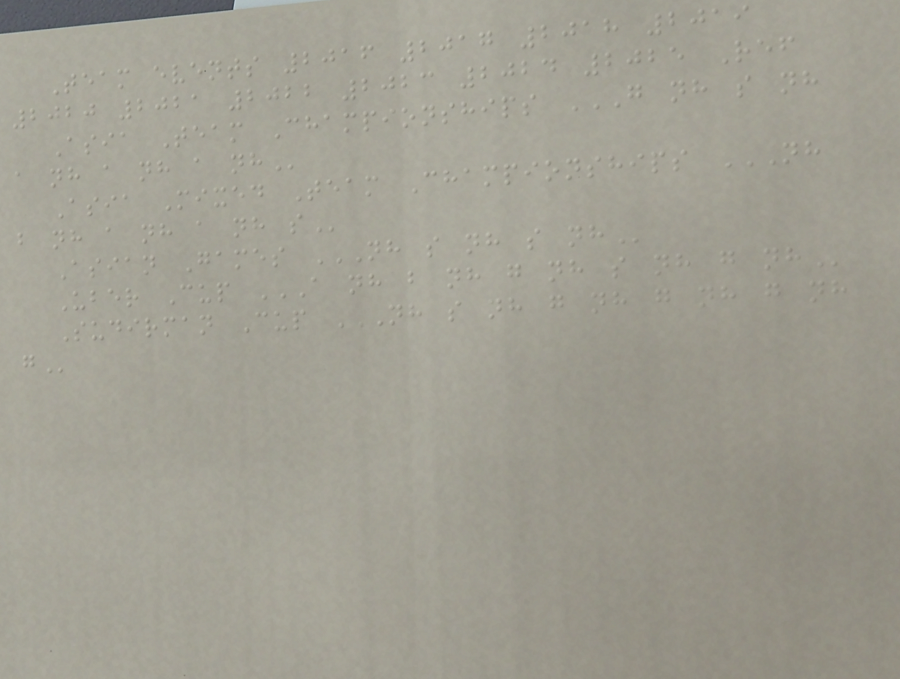Team events 2016 2017 2018 2019
2020 2021 2022 2023 2024 2025 Ref
Asia Team Championships G NH S NH
A NH A NH A NH
Asia Mixed Team Championships NH
B NH A NH A NH S
Asian Games NH S NH S NH
Uber Cup A NH B NH G NH S NH G NH
Sudirman Cup NH S NH G NH G NH G NH
G
